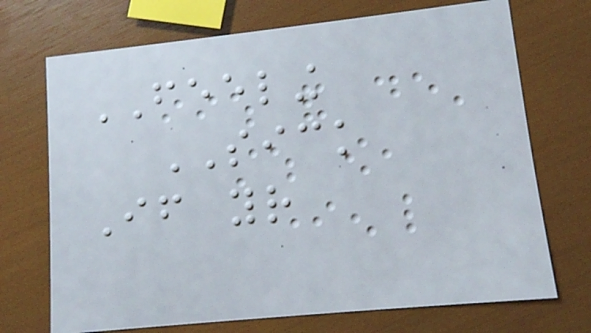FEELING
SICK
If your
